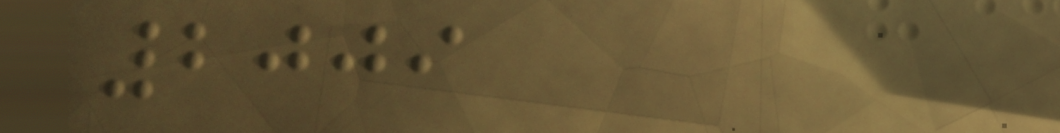2009
